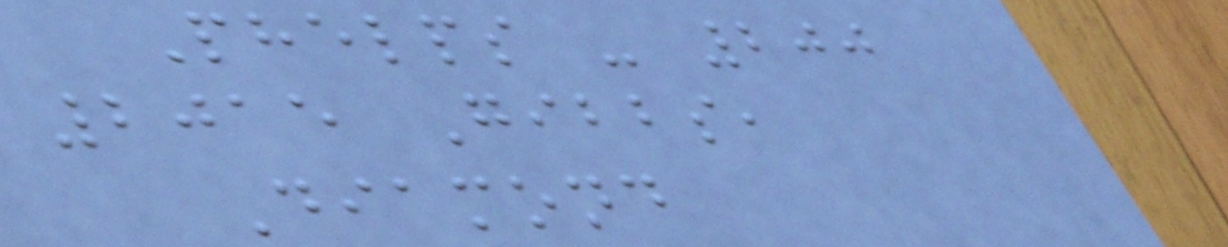Phelps - 200
2015 Gibbs,
Diamond
